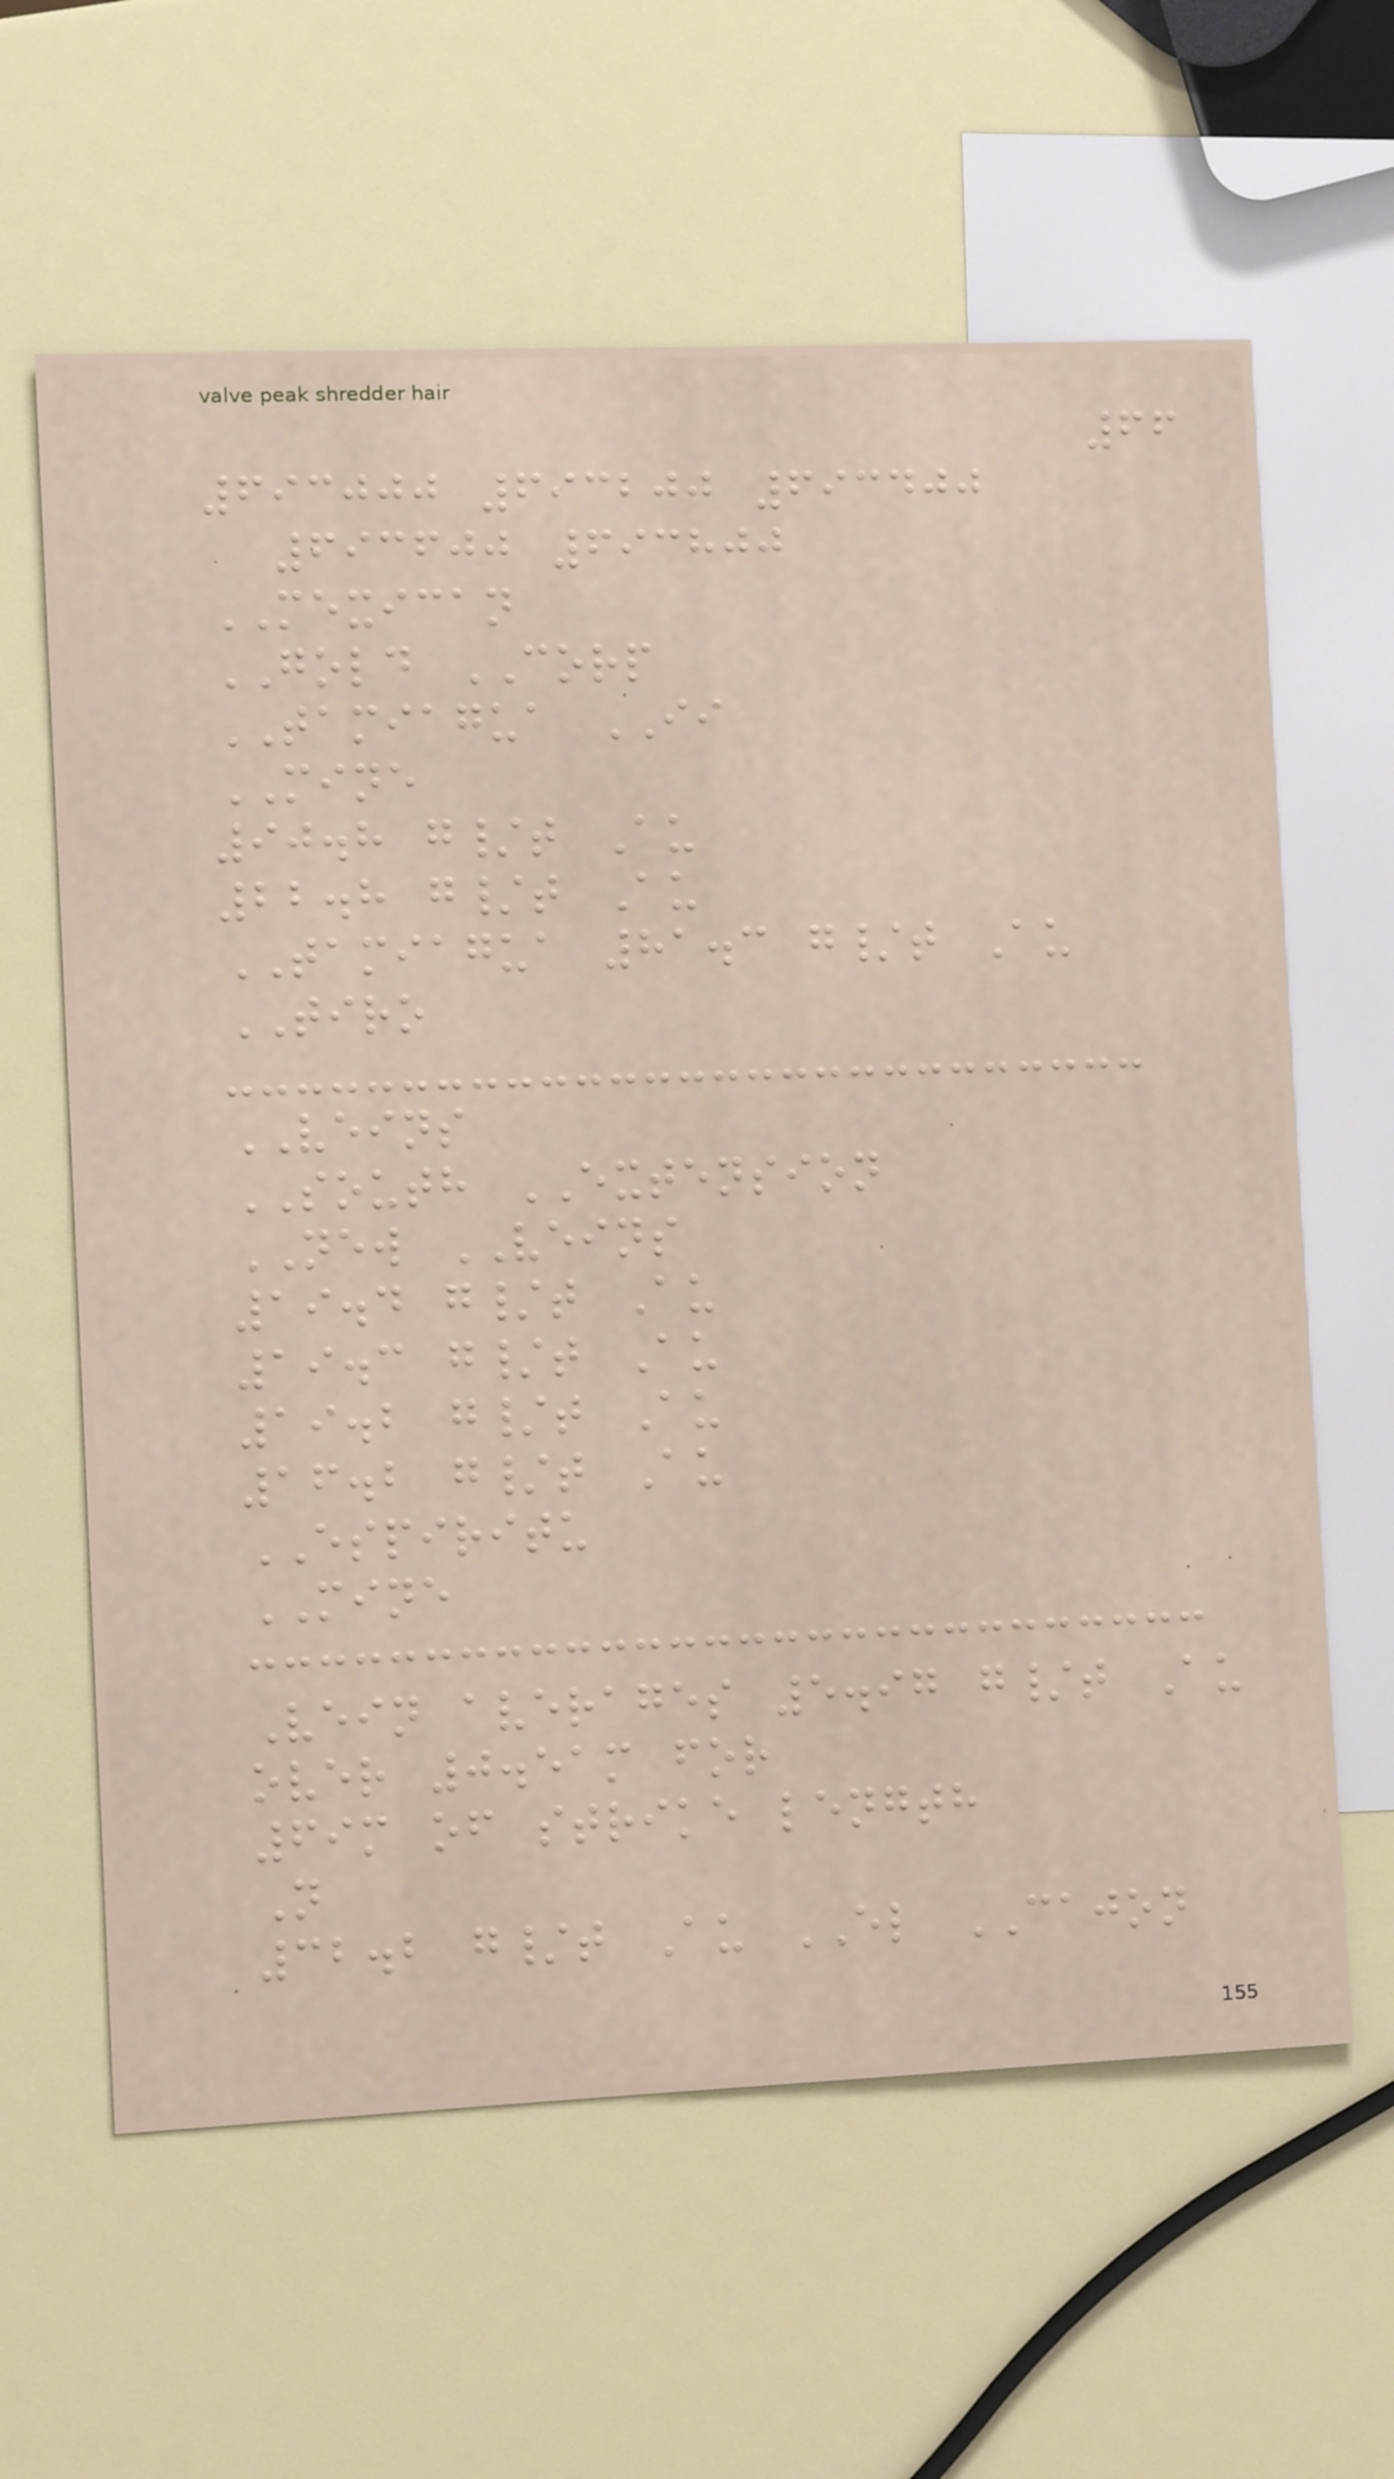66
693000 693200 693400
693600 693800
MEXICAN
GOLD CORP
TAMIAGUA II
MINE
90.8 g/t Au
22.8 g/t Au
TAMIAGUA 81.3 g/t Au
TIRO
VEINS
SOUTH EXTENSION
NEW VEINS
19.4 g/t Au
19.3 g/t Au
19.2 g/t Au
16.2 g/t Au
ESPIRITU
MINE
Vein averages 5.97 g/t Au
over 0.51m for
69m of strike length
N
32.2 g/t Au EL CAJON
